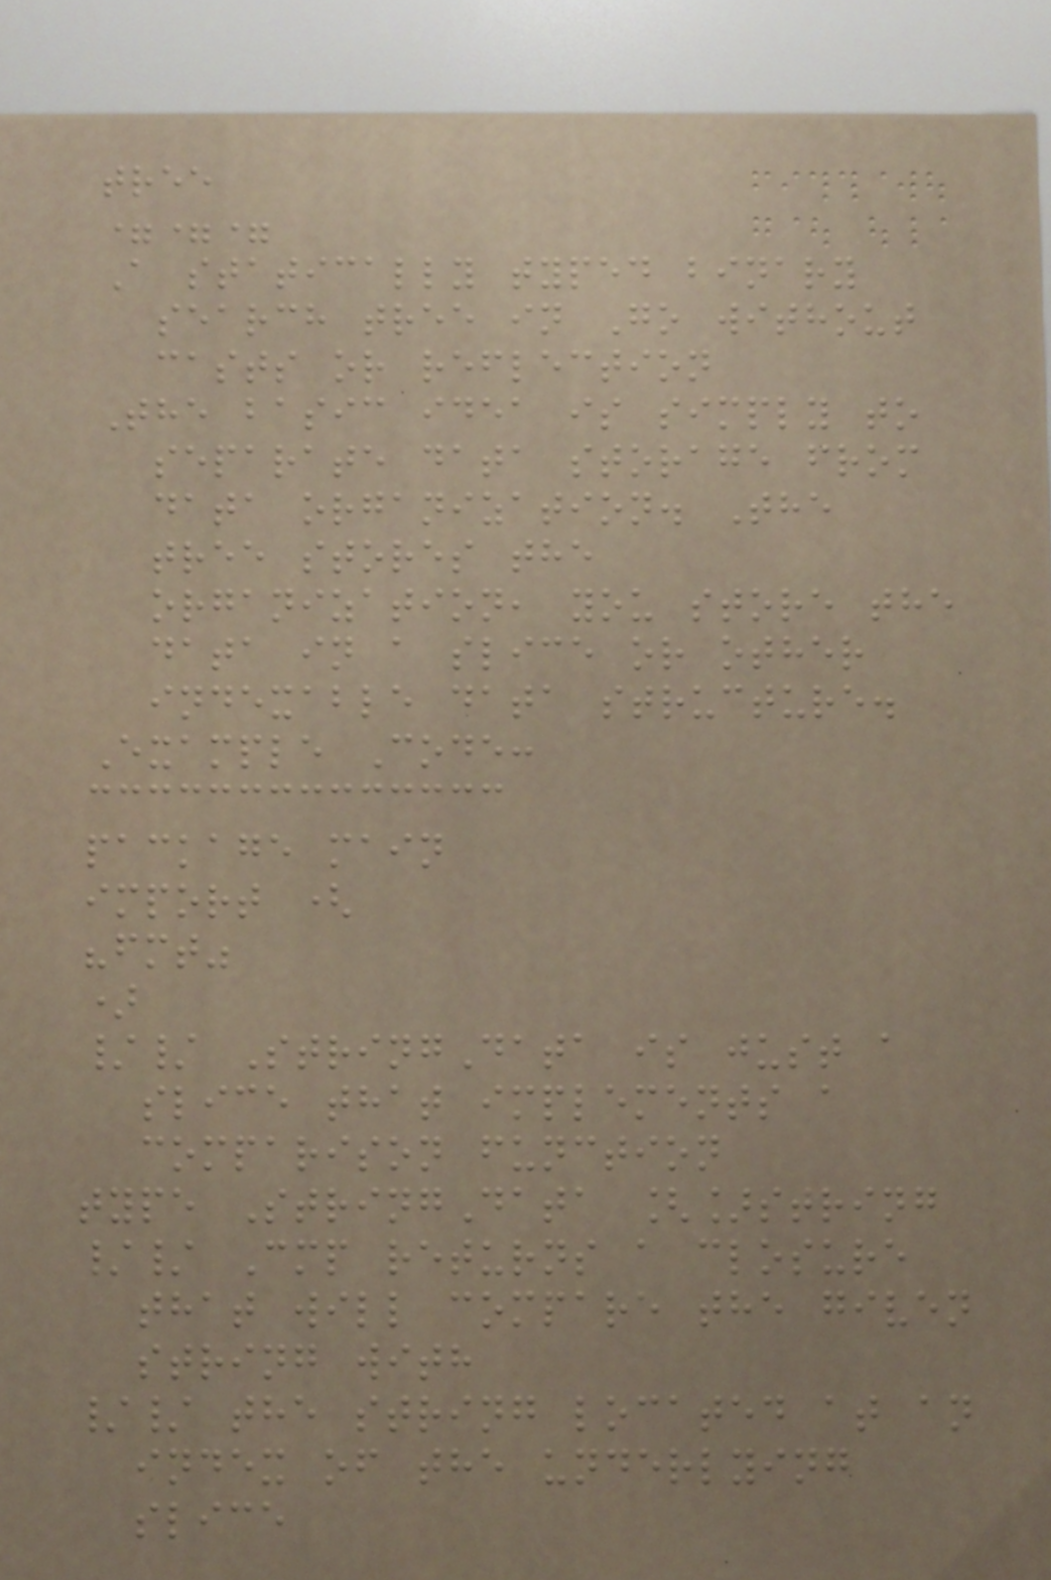tree
===
A statically typed binary
search tree in Go without
casts or reflection
The basic idea is simply to
separate data storage from
data organization. The
tree stores the
organization, you store the
data in a slice or other
indexable data structure.
Example Code:
package main
import (
"fmt"
)
// StringData is just a
slice that implements a
comparison function
type StringData []string
// Cmp returns a closure
that will compare the given
string with
// the string located at an
index of the underlying
slice
